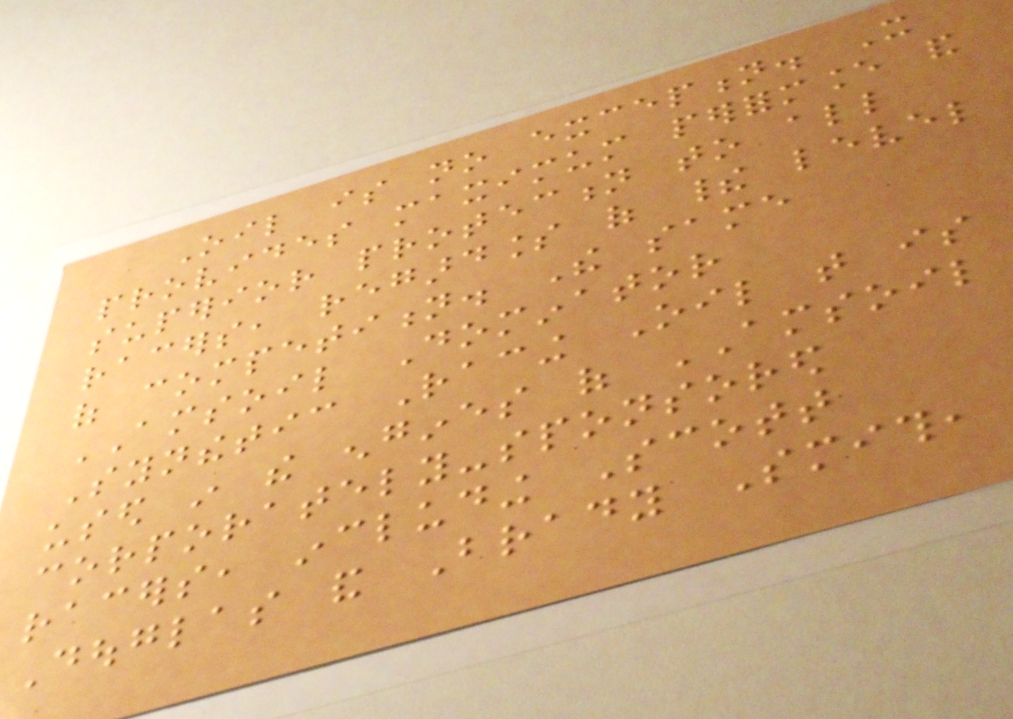Oil is no exception. It
provides maximum performance and
superior protection to all
racers, regardless of their level
of competition. The same
AMSOIL Dominator
Synthetic Racing Oil that is
used in the engines of AMSOIL
corporately-sponsored
racers, including Scott
Douglas and Brady Smith,
